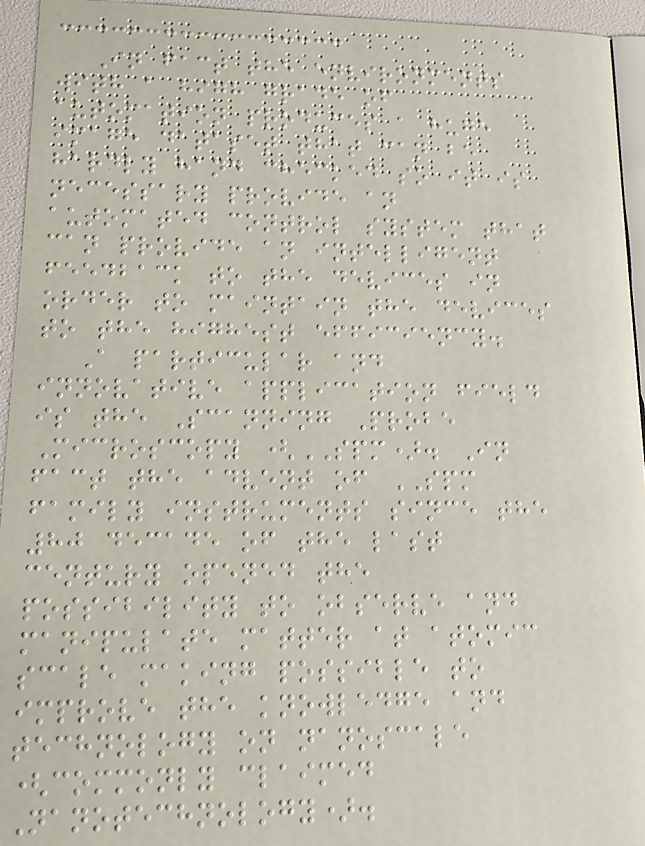In fact the environments
with a high grade of
automation produces a huge
image dataset that can be
hardly hand checked so it is
necessary provide an
automated control system that
can provide an intelligent
feedback to the devices in
order to maintain the devices
to the highest efficiency.
A particular and
innovative application field
is the Scanning Probe
Microscopy (SPM). In
fact the advent of SPM
family instruments since the
80 decade of the last
century opened the
possibility to observe and
manipulate matter at atomic
scale making possible to
improve the knowledge and
technology on nanoscale
(commonly claimed
Nanotechnology).
